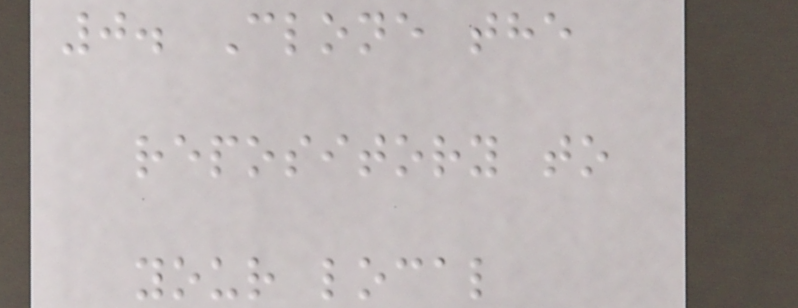0. Clone the
repository to
your local
